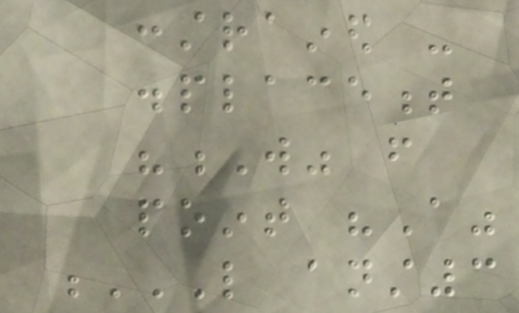constrained -
displacement
"W" from
point "A"
L ANST3
